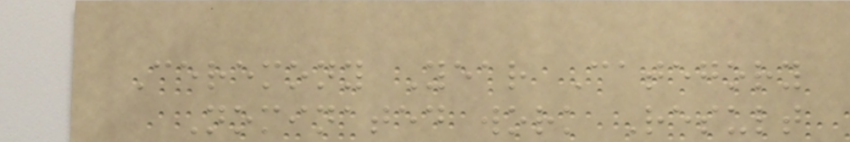Ceremony Year Category
Nominated work Result
